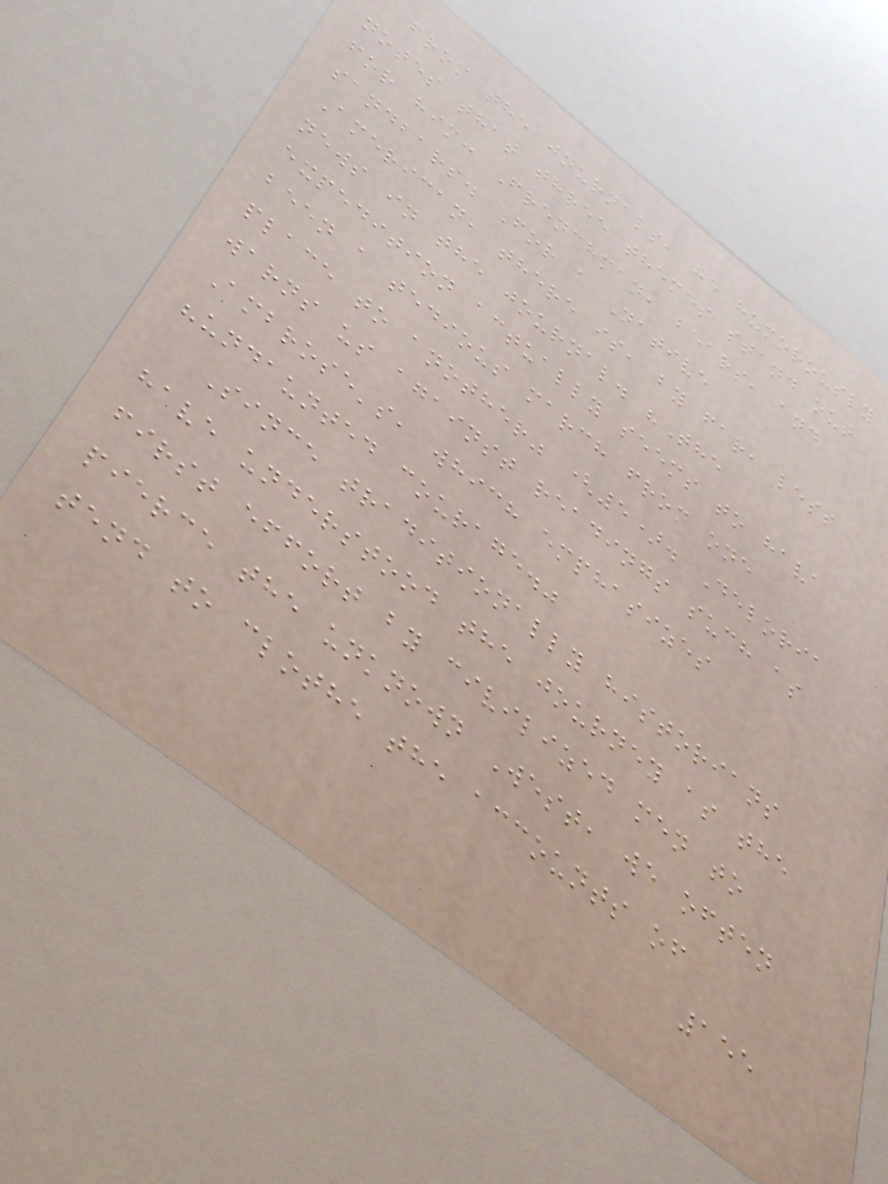from the journals, he humorously
notes that three themes stand out
for him: Frenchman, bears, and
sandbars. For a Native
American, there is, by far, less
news in the journal. "The
expedition actually seems to have
been a tedious march from one
place to another" (5). Deloria
warns us against readings such as
Ambrose's, which emphasizes
"undaunted courage."
Since traditionally historians
have understood the journey as the
first effort by civilized men to
pierce the unknown West, we often
tend to clothe the accounts of
155
